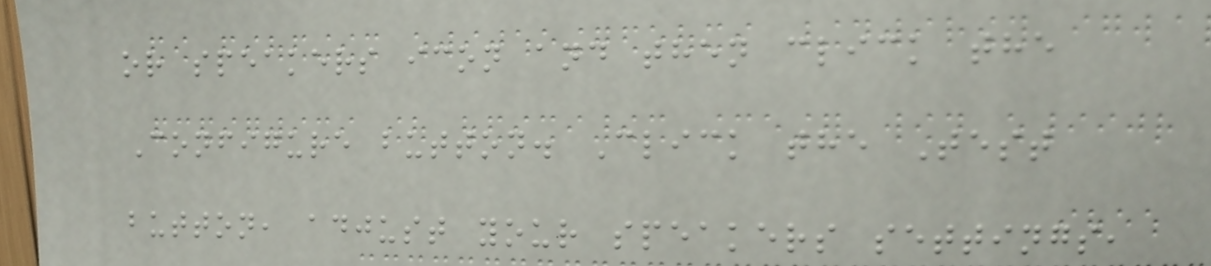or speakers icon and then click the
Configure button. Click the Test
button, adjust your speakers settings,
